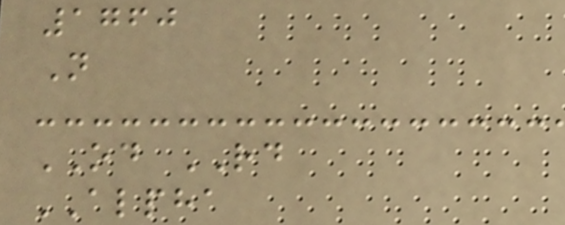1760
N
OD RD
ALPHA
